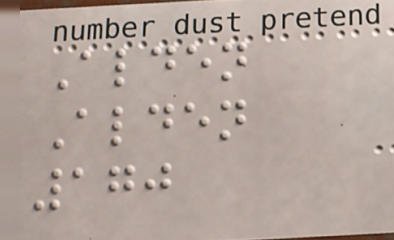Alden
Alden
170
